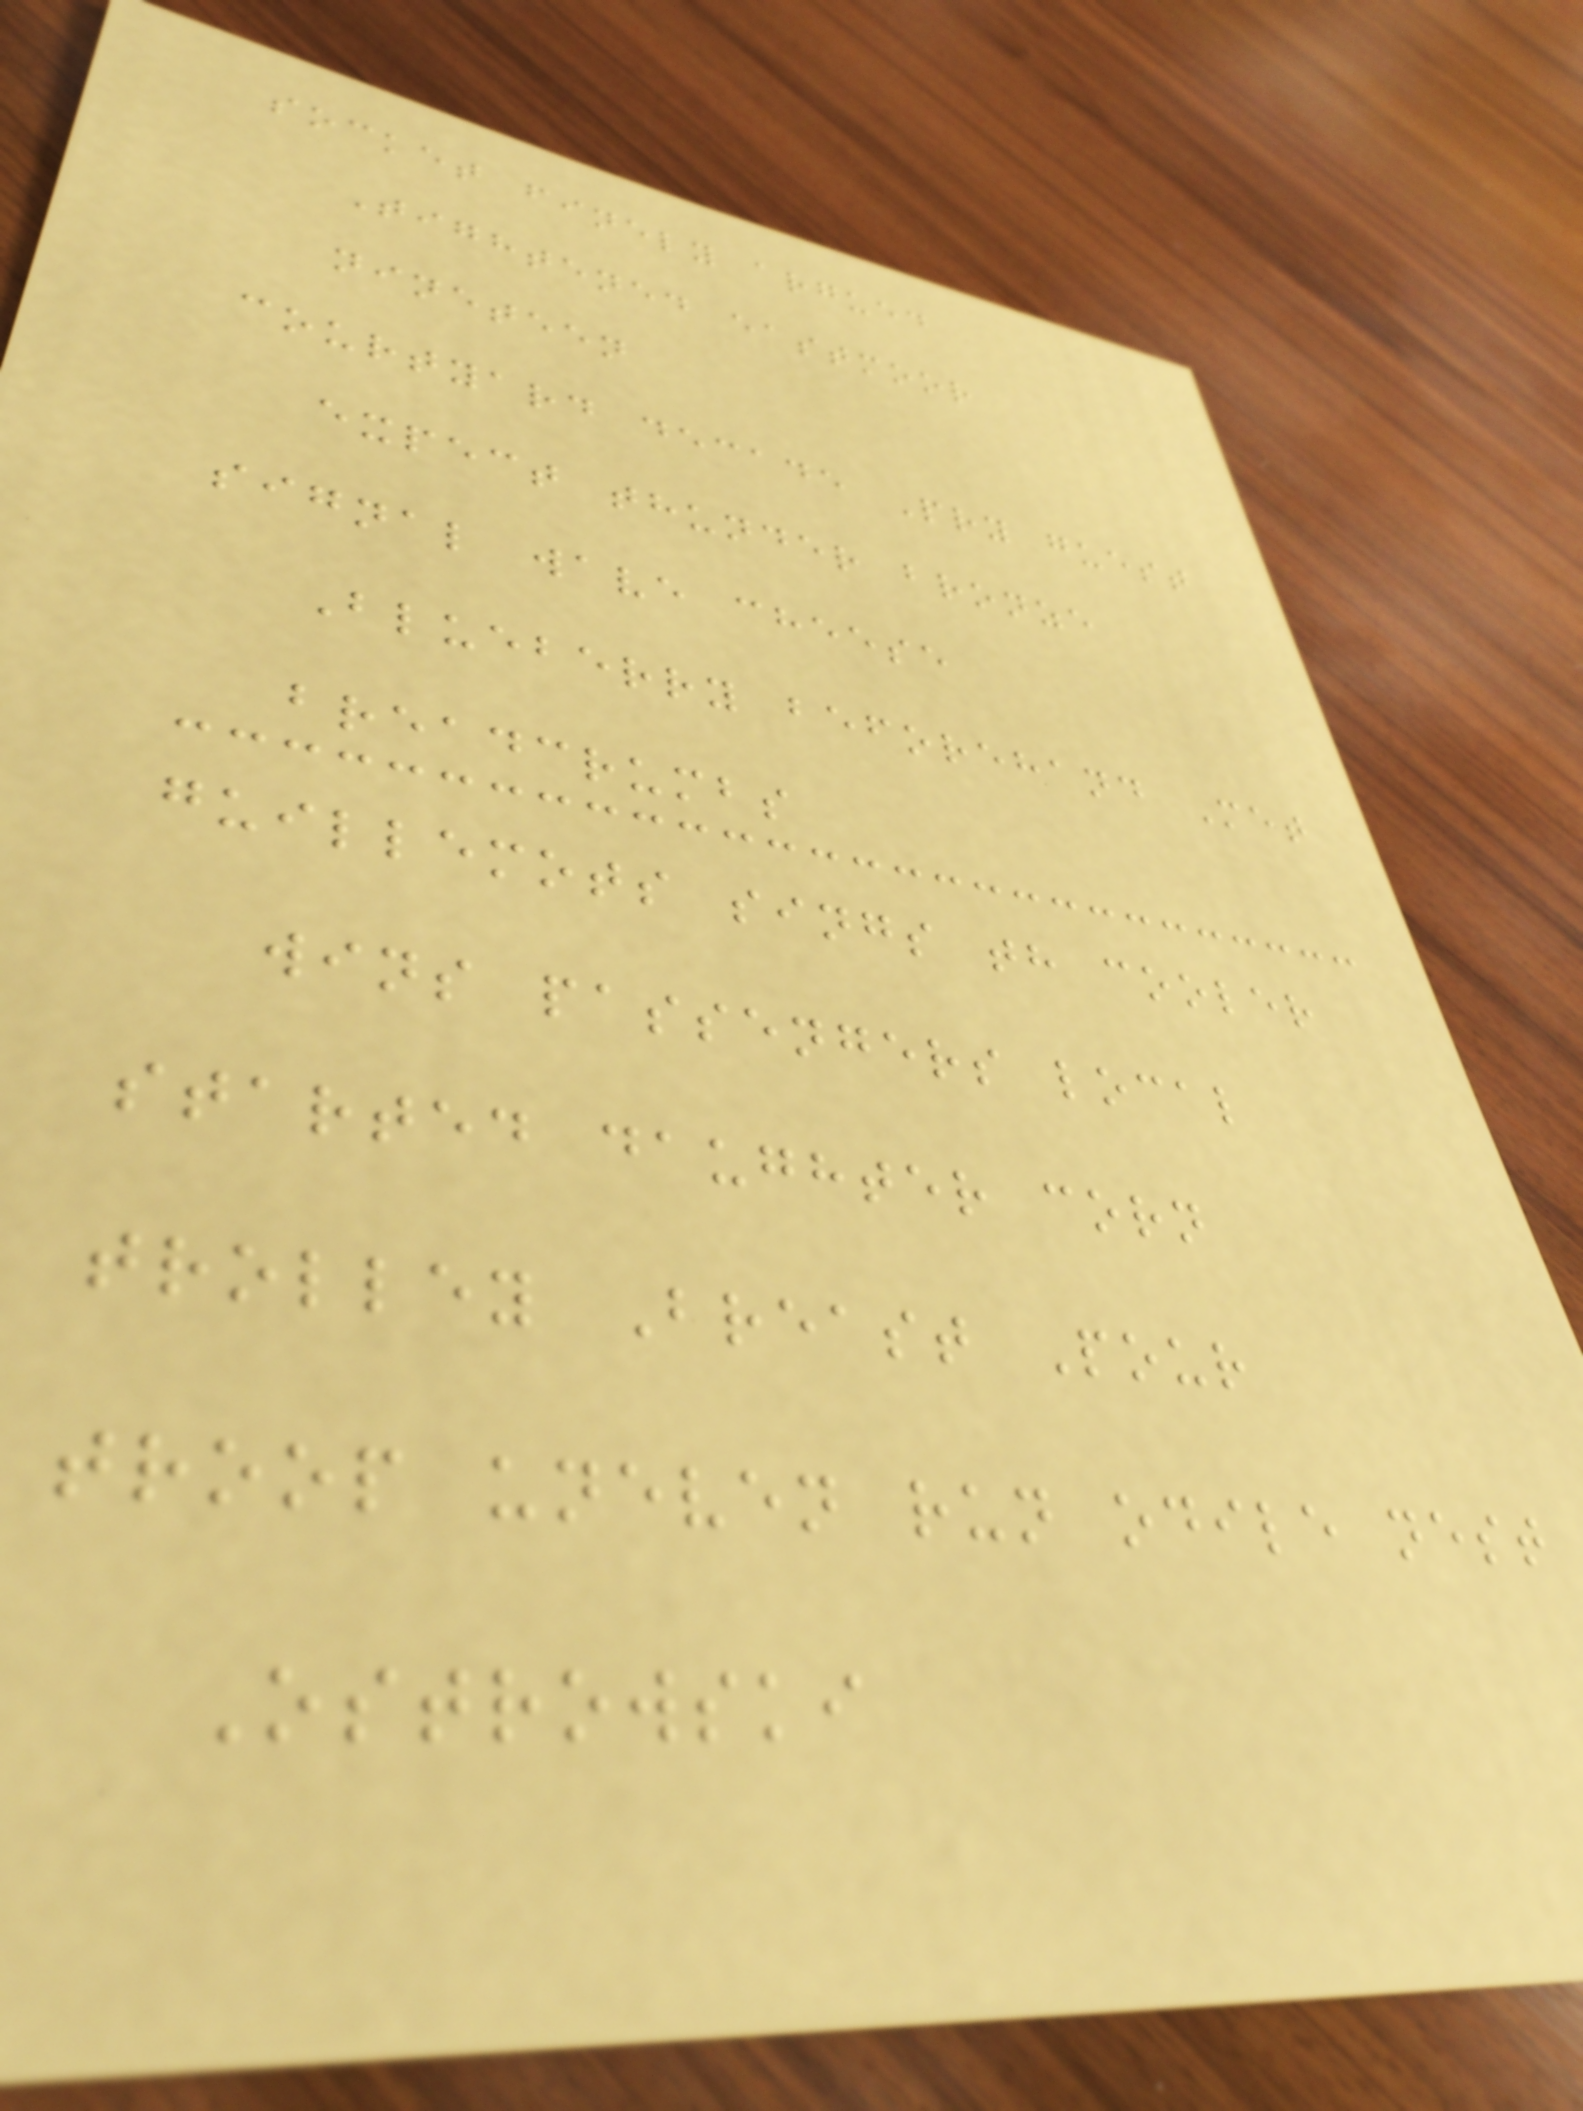socket finely argued
Tightened eastmoor
nineteen
courtyard decade Pry guest
expect thunder bronze
signal wave cheese
Blueberry beforehand Met
breadcrumbs
guillemots sings th cooler
wins passengers local
started daughter corn
trolley Breast Pour
troop uneven run odile nest
Ostrowski
